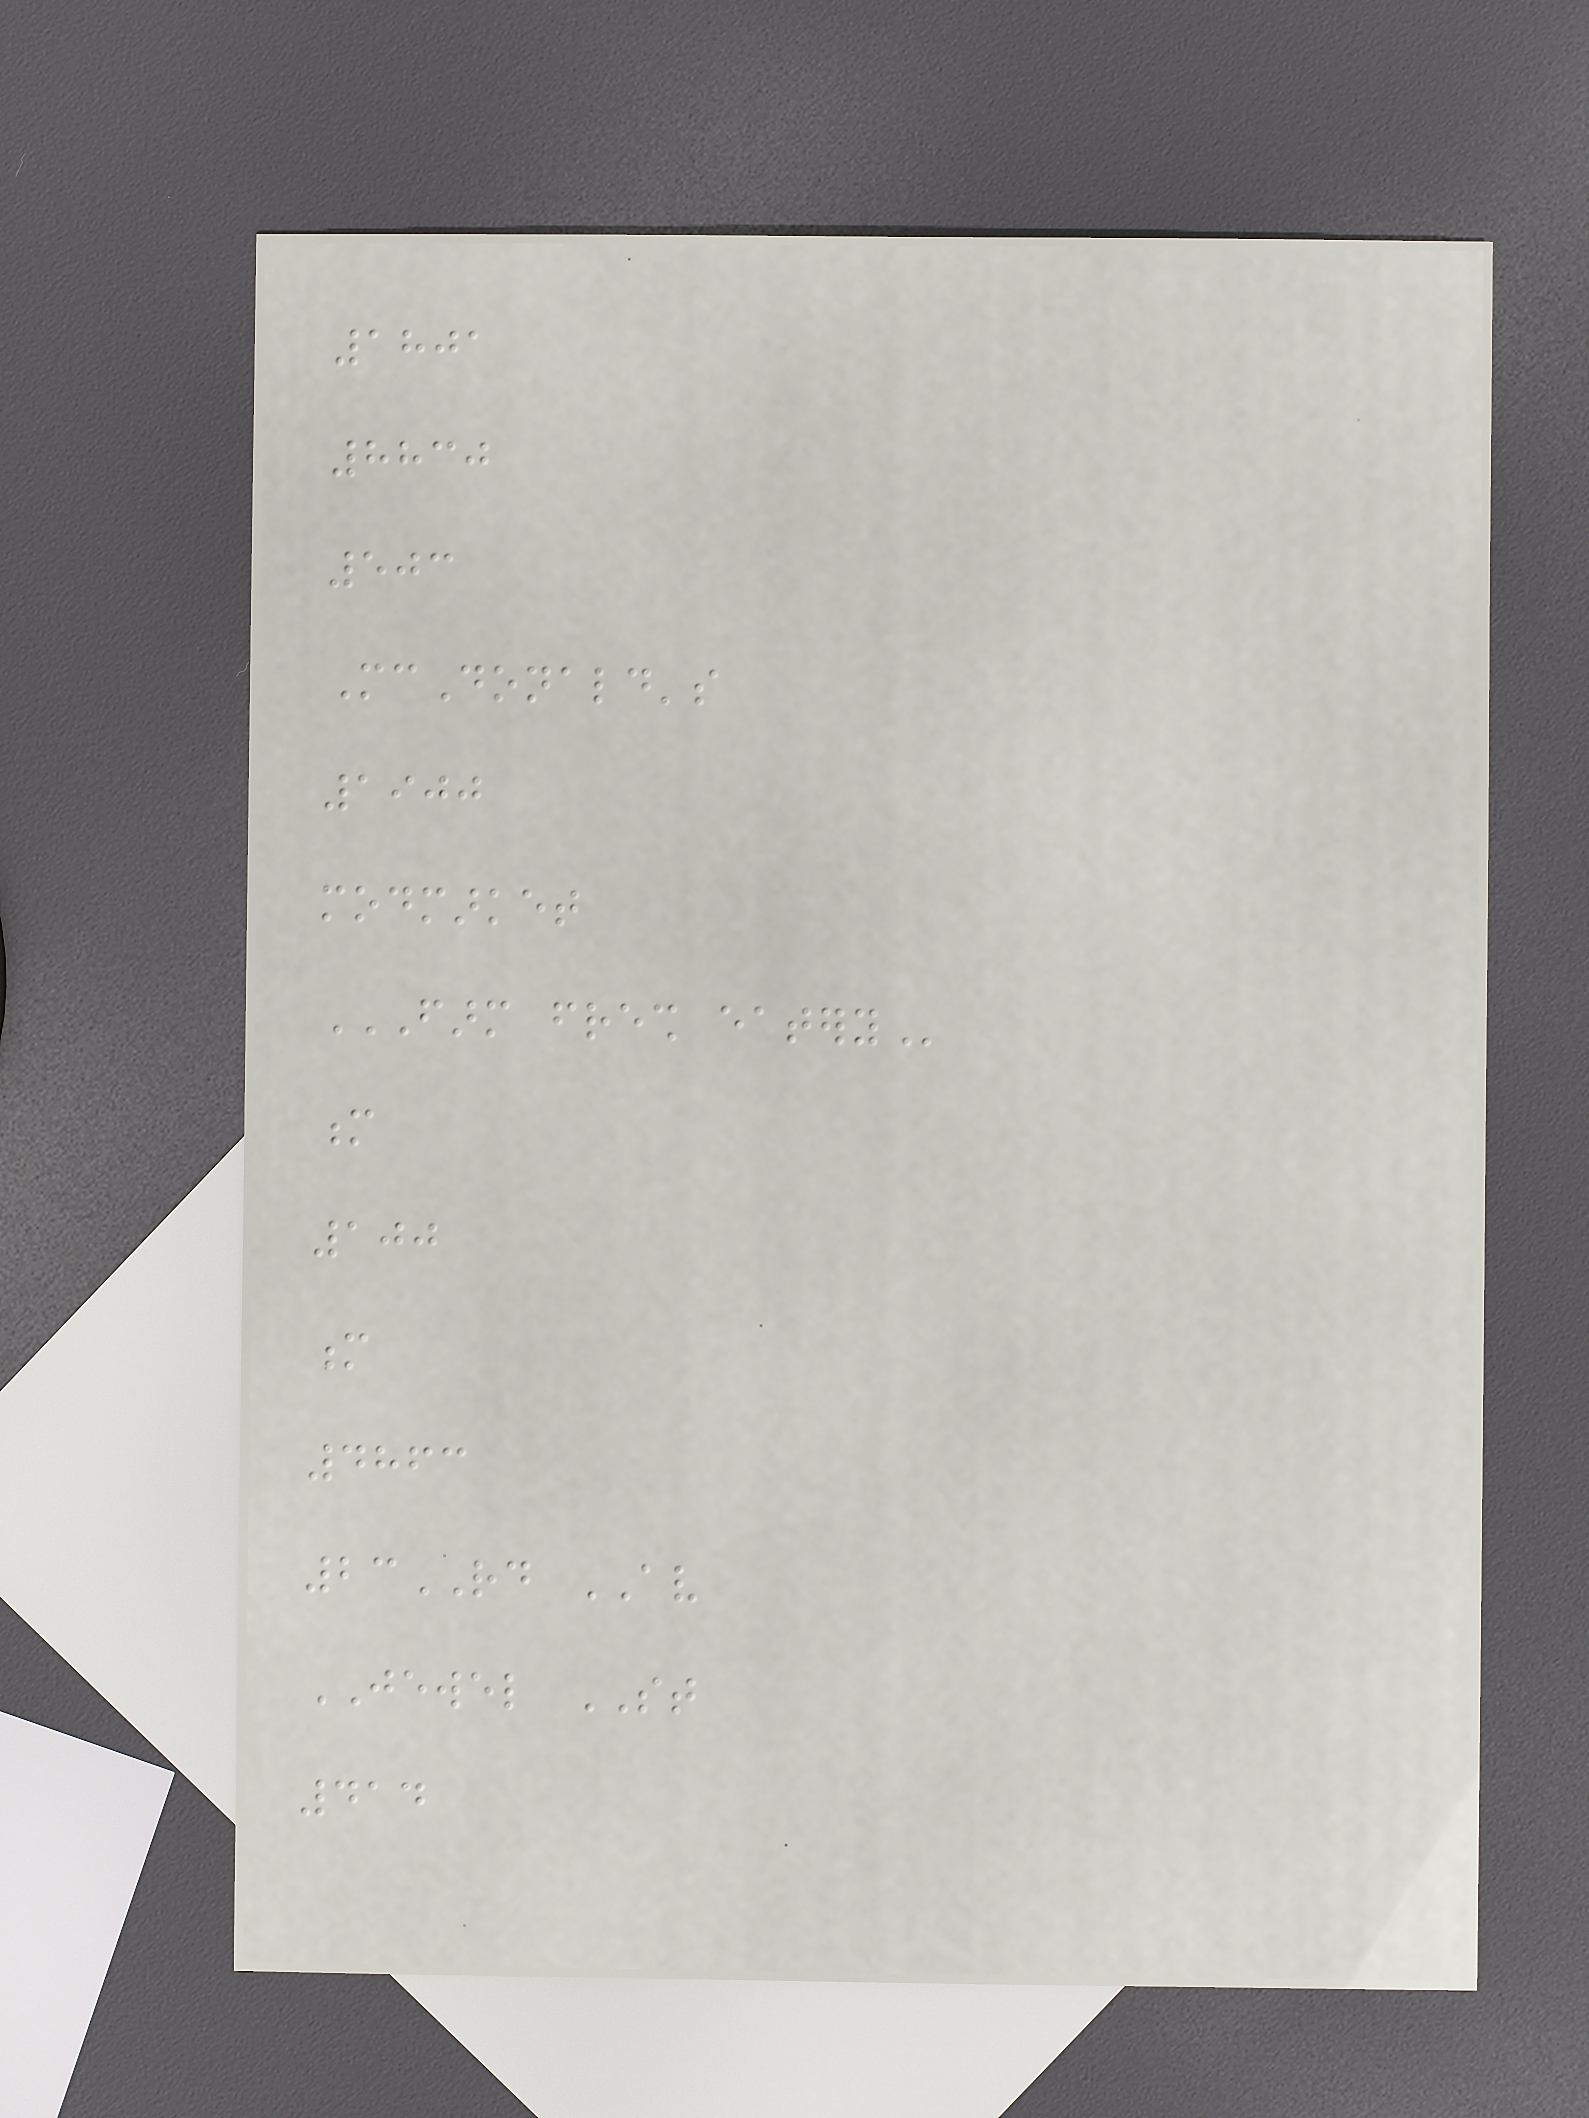1801
8830
503
McDonald's
1900
modmarket
FARM FRESH EATERY
m
100
m
4863
23RD AV
JEWEL ST
414
